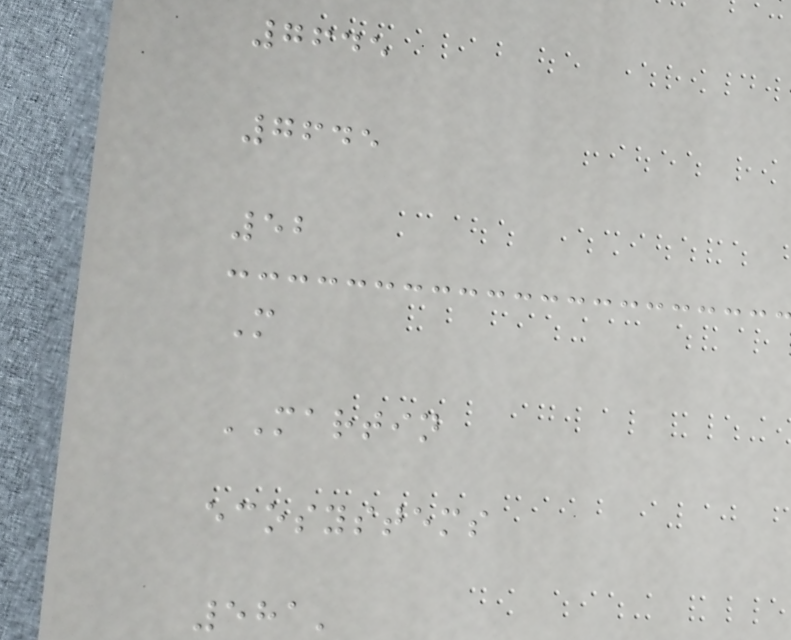7645
7645
52
M
MARTIN
ecosystems
581'
